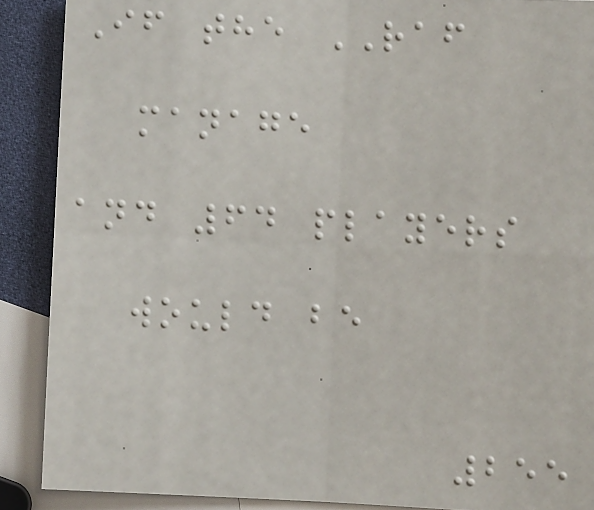If the RAF
manage
and 64 players
would be
255
